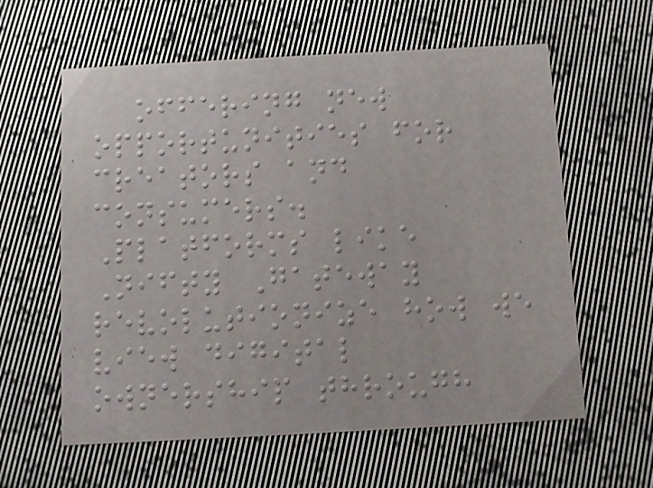offering new
opportunities for
creators and
consumers.
Platforms like
Nifty Gateway
revolutionize how we
view digital
ownership through
